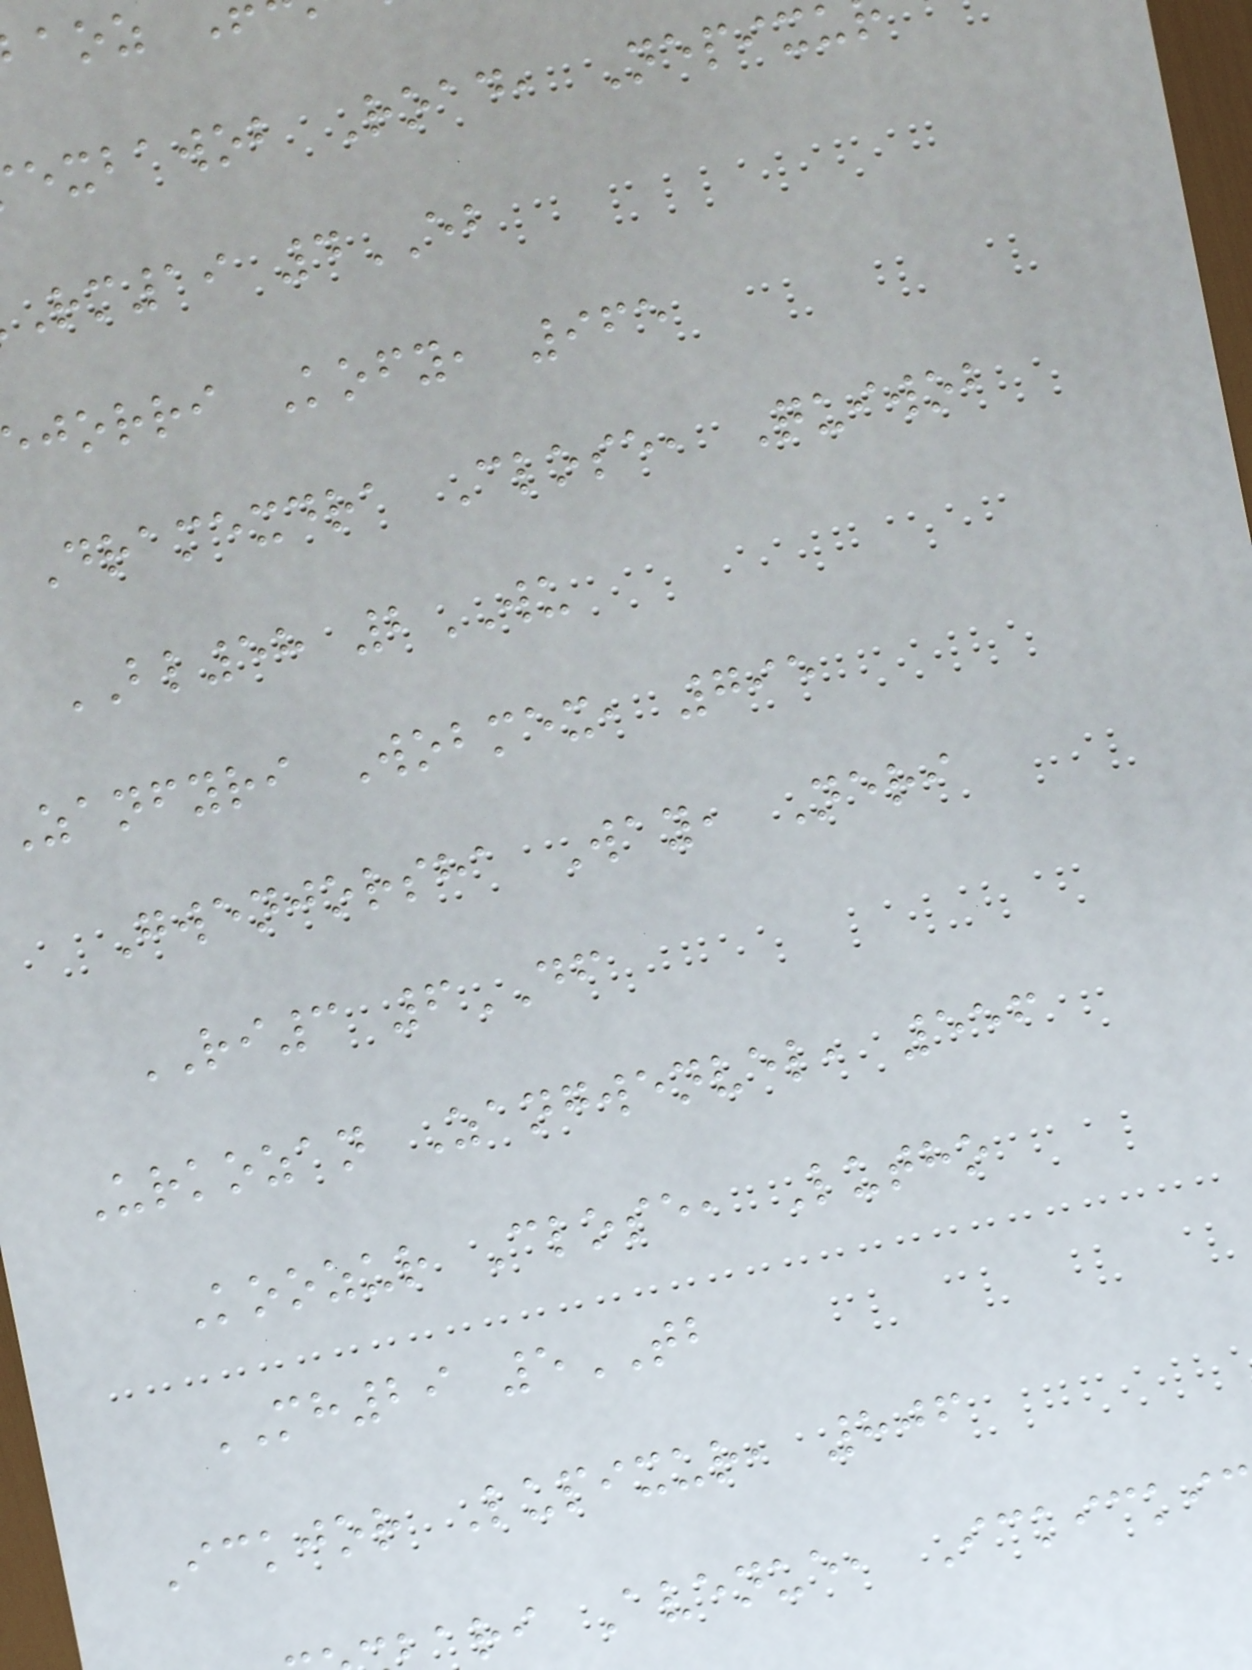exbawob Road, Nepix
rm19 4EB
jorri Kofy, 965
Dramexdra Close, Quiwob
BL58 2WU
zanfyri Wobmex, 795
Gwenjorsha Way, Neri
RI3 6DF
Urkozan Zangwenvel, 556
Koozur Close, Lutho
MH29 5TB
Ickjor Lupixur, 806
ari Avenue, Ickicki
